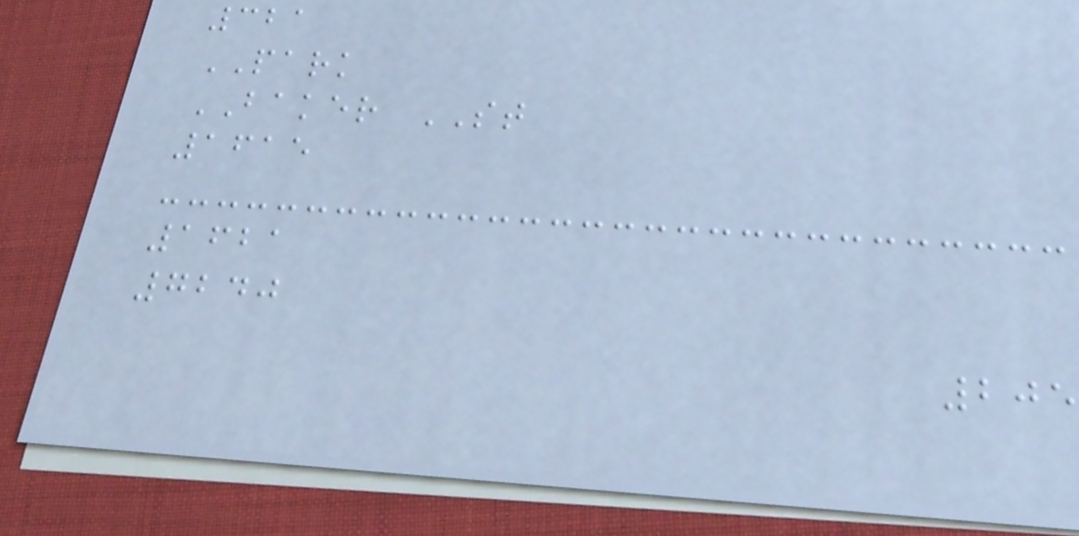321
PARK
BAKER ST
1615
1621
7240
205
